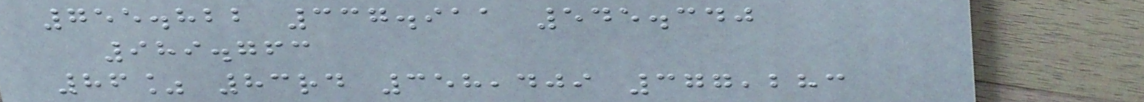755.822 337.911 545.340
989.763
86% 83rd 358,409 377,283
